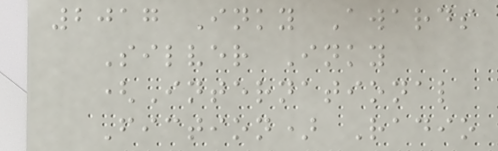2017 Inky Awards
Silver Inky
(International
Fiction) Radio
